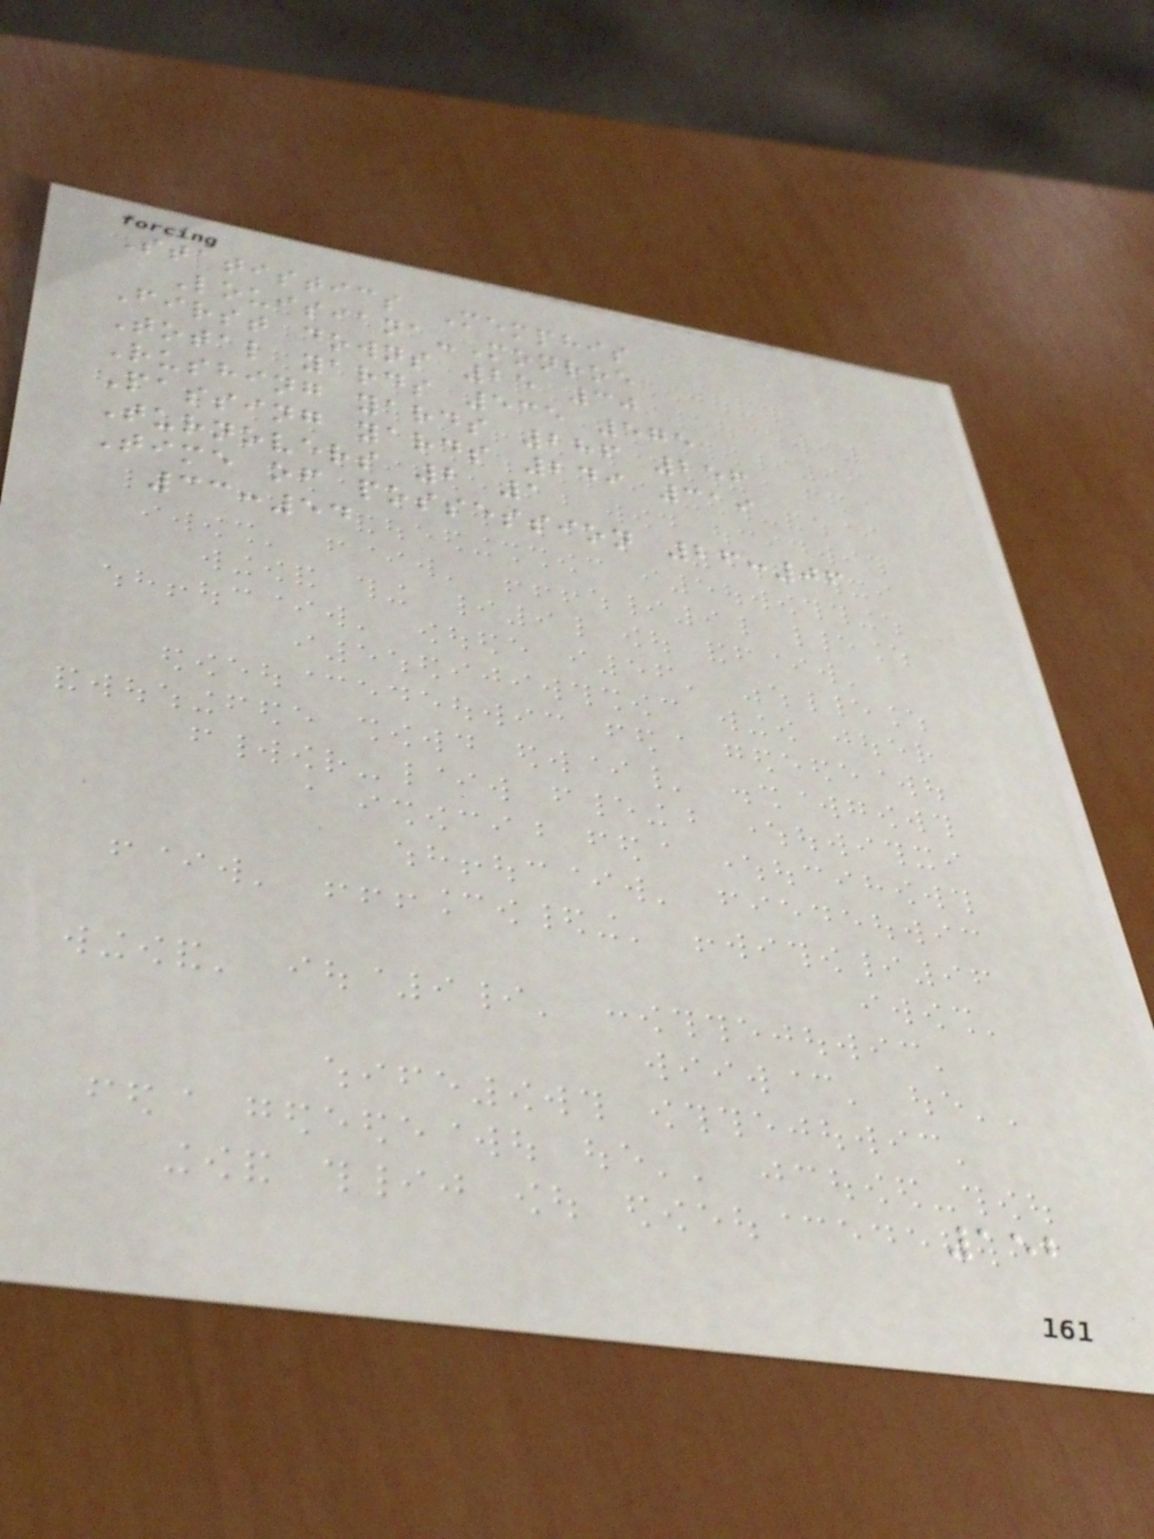Statistics Memphis
Louisiana-Monroe
First downs 25 30
Total yards 535 575
Rushing yards 286 256
Passing yards 249 319
Turnovers 2 1
Time of possession 26:06
33:54
152
